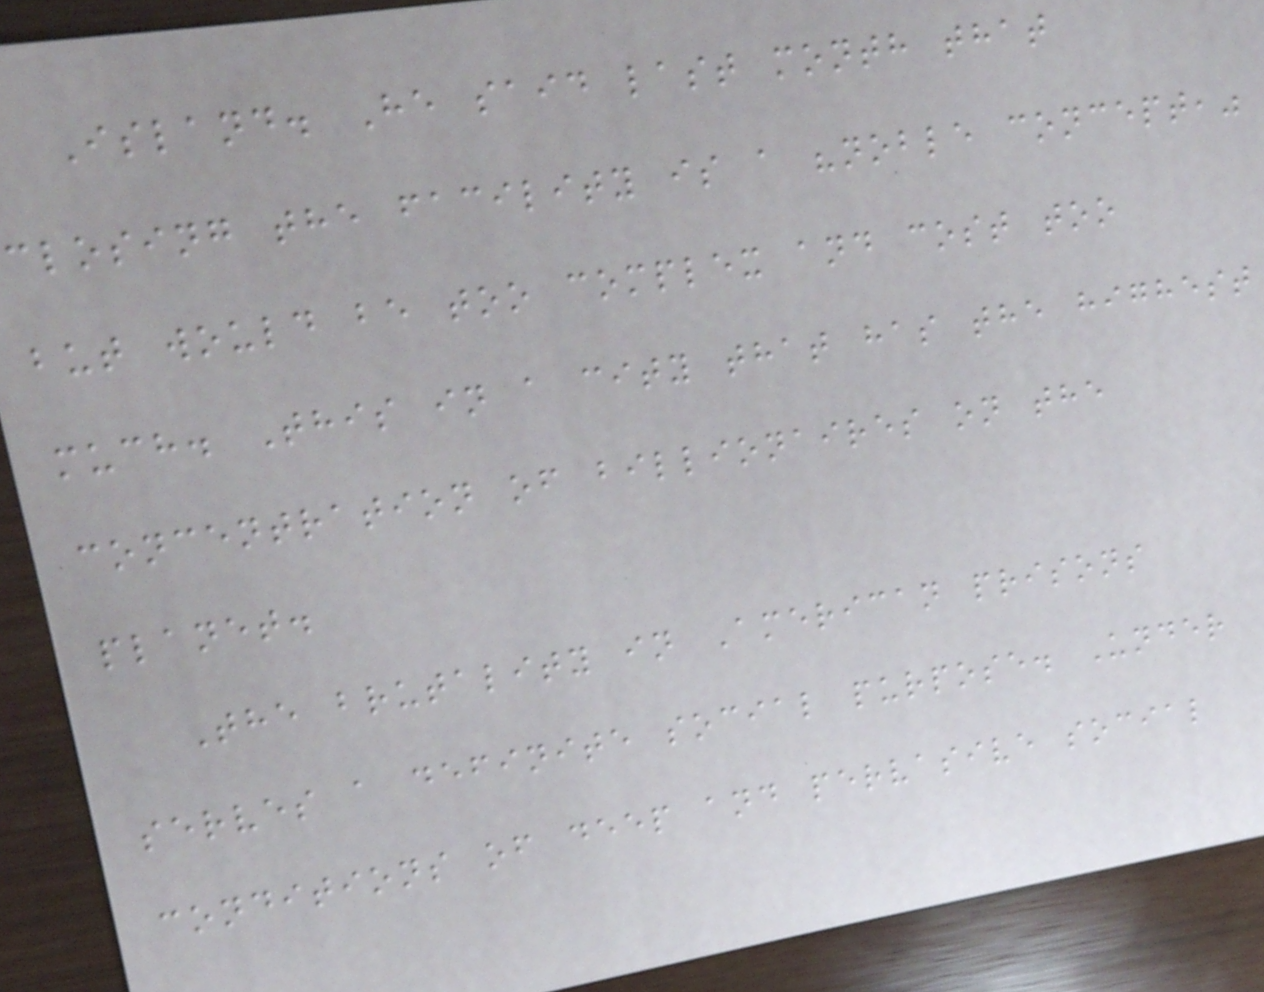Island. He said last month that
closing the facility is a "noble concept,"
but would be too complex and cost too
much. This in a city that has the highest
concentration of billionaires on the
planet.
The brutality in American prisons
serves a definite social purpose. Under
conditions of deep and pervasive social
